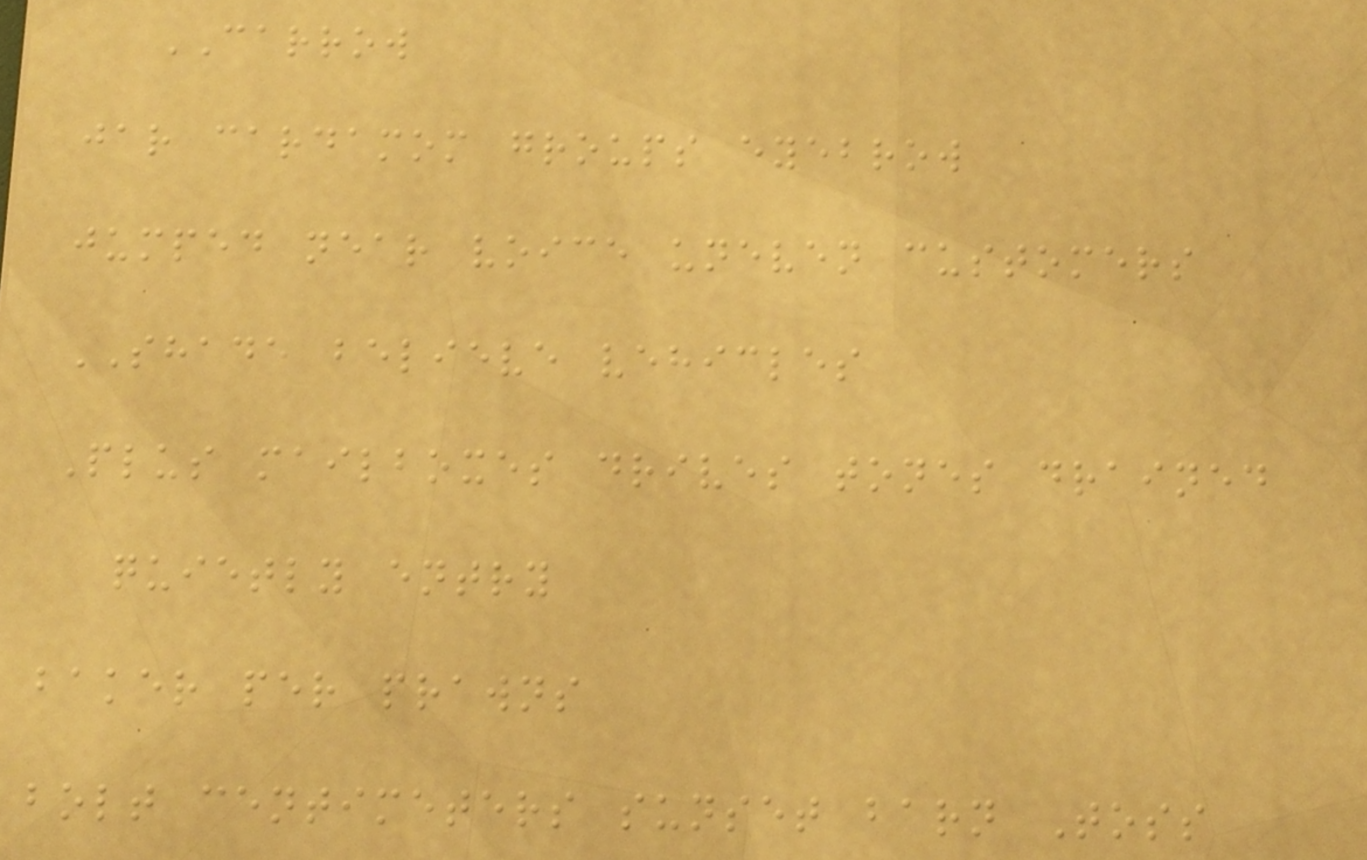CARROW
jar cardamom groups eyebrow
jumped near voice uneven customers
SHADE believe vehicles
Plus mailboxes drives tones drained
quietly entry
baker per prawns
bolt centimeters sunset barn Toss
